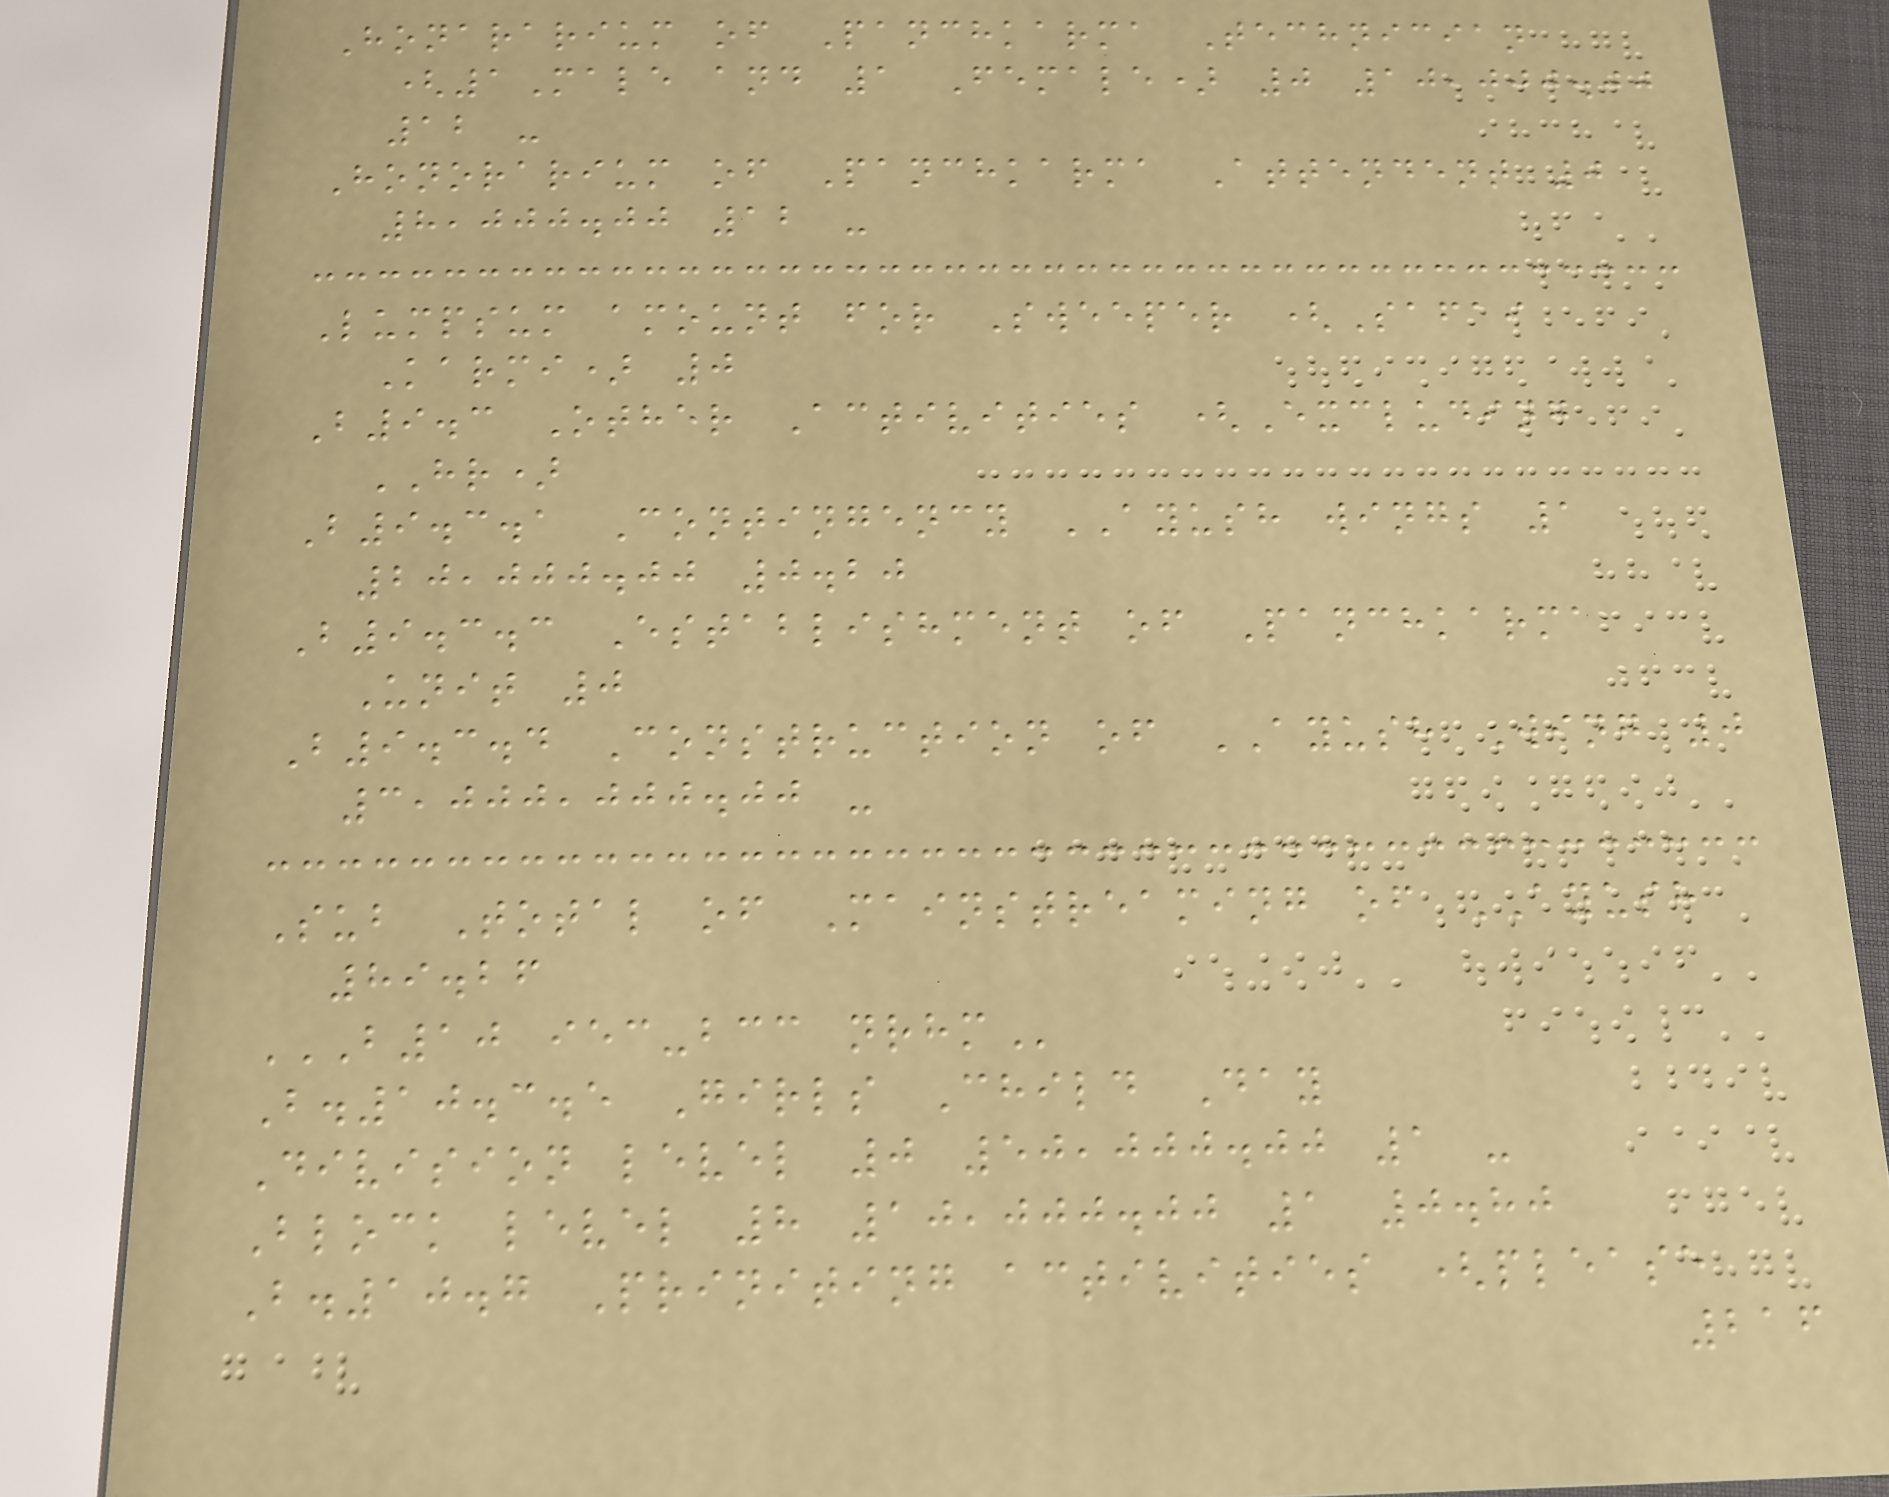Honararium of Panchkarma Technician
(1Male and 1 Female) 0 10,000.00
12 -
Honorarium of Panchkarma Attendent 0
8,000.00 12 -
Lumpsum amount for Sweeper (Safai
Karmi) 0
B9.3 Other Activities (Excluding
HR)
B9.3.1 Contingency AYUSH wings 1
20,000.00 0.20
B9.3.3 Establishment of Panchkarma
Unit 0
B9.3.4 Construction of AYUSH Wing 0
3,000,000.00 -
Sub Total of Mainstreaming of AYUSH
89.26
B10 IEC-BCC NRHM
B.10.3.5 Girls Child Day
Division level 0 50,000.00 1 -
Block level 8 10,000.00 1 0.80
B.10.7 Priniting activities (please
216
